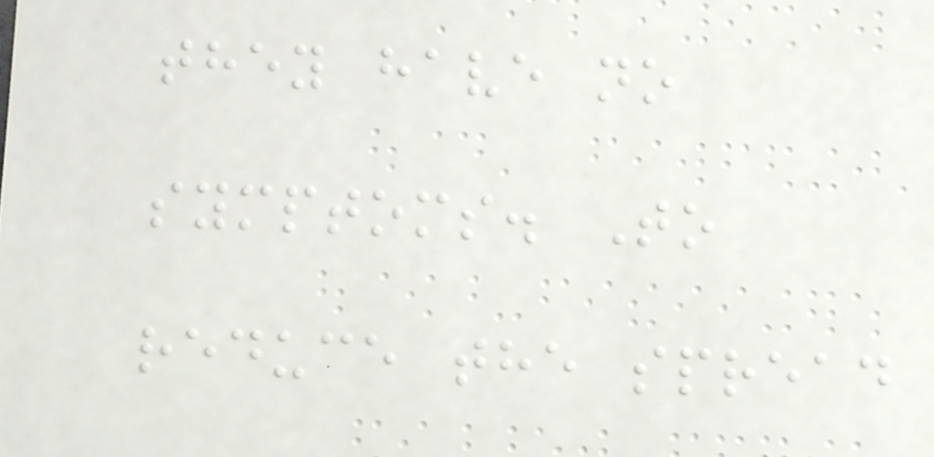they have no
symptoms. To
reduce the spread
